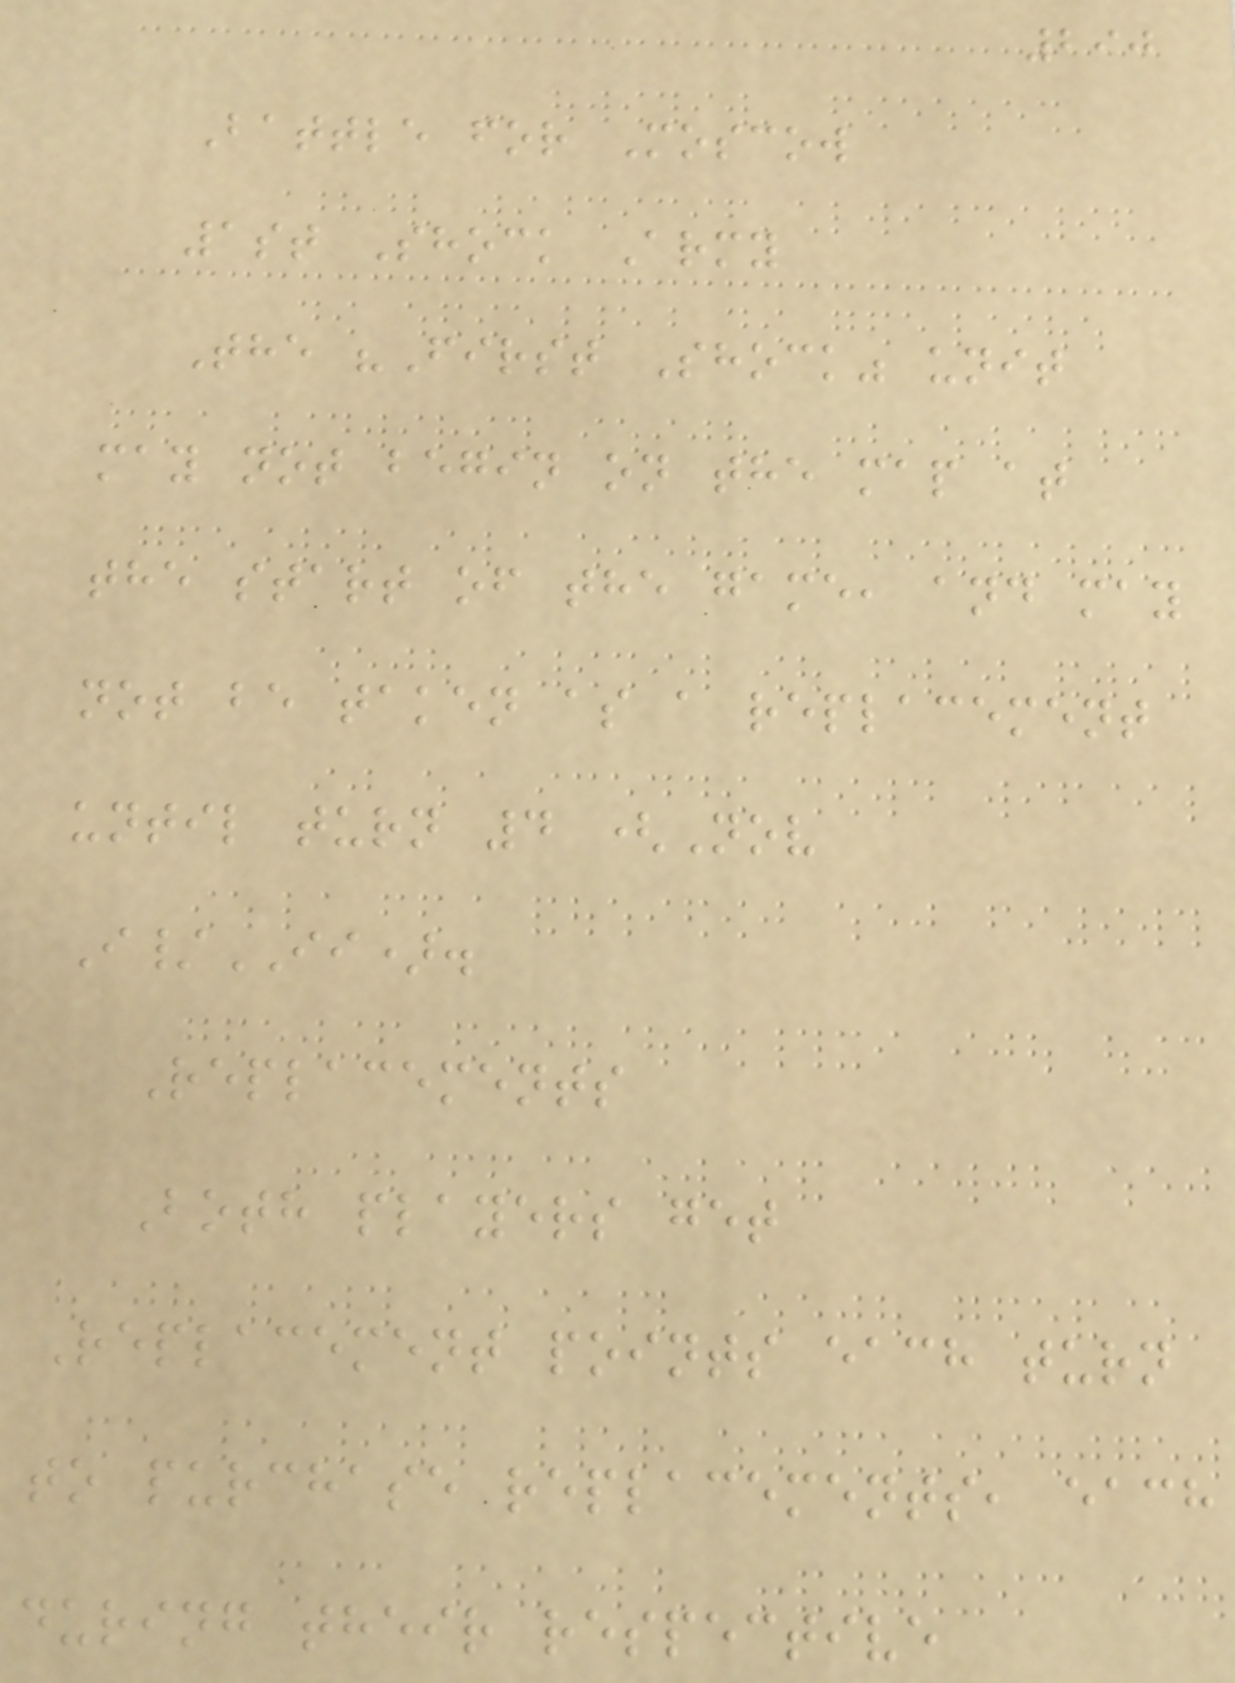290
Battle for Moscow
1st Shock Army
The "First Shock" unit
may not begin on the map at
the start of the game, and may
not be taken as a replacement
until turn 4 (Nov
I/II).
Replacements
Both players get
Replacement points each turn
to purchase replacements, each
during their respective
